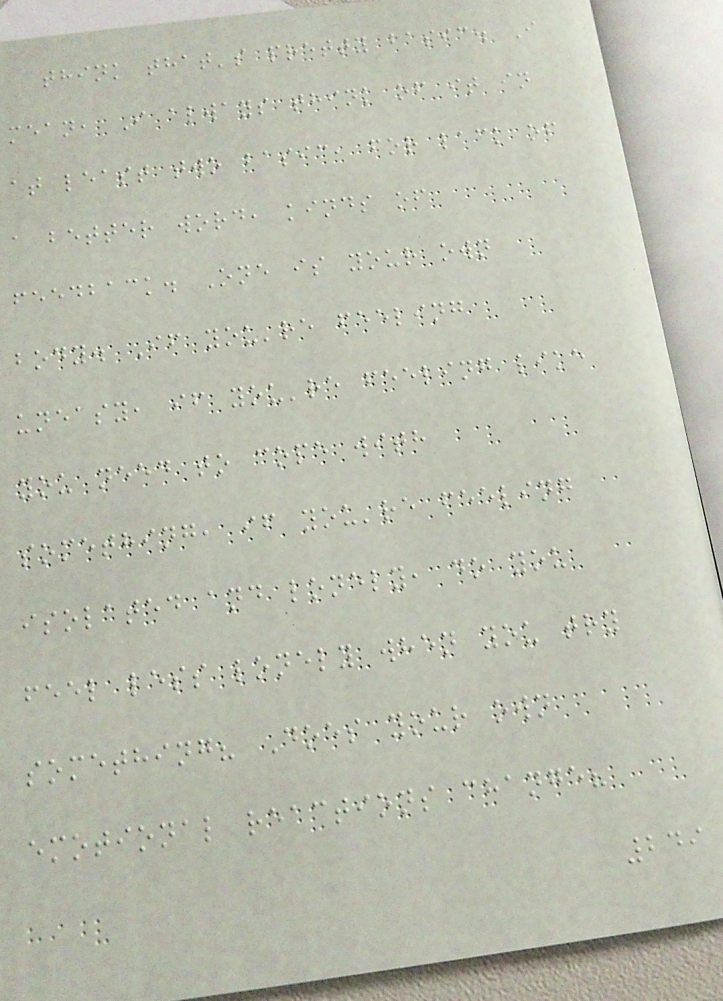think that's pretty basic. I
mean, I always think of it in
at least two basic, for lack of
a better word, kinds of
feedback. One is your own
body. If you're feeling
uneasy, if you're feeling like
you need to cope with
something, if you're feeling
isolated and lonely, do you
feel less lonely when you try
something? Does your own
emotional reactions change?
249
